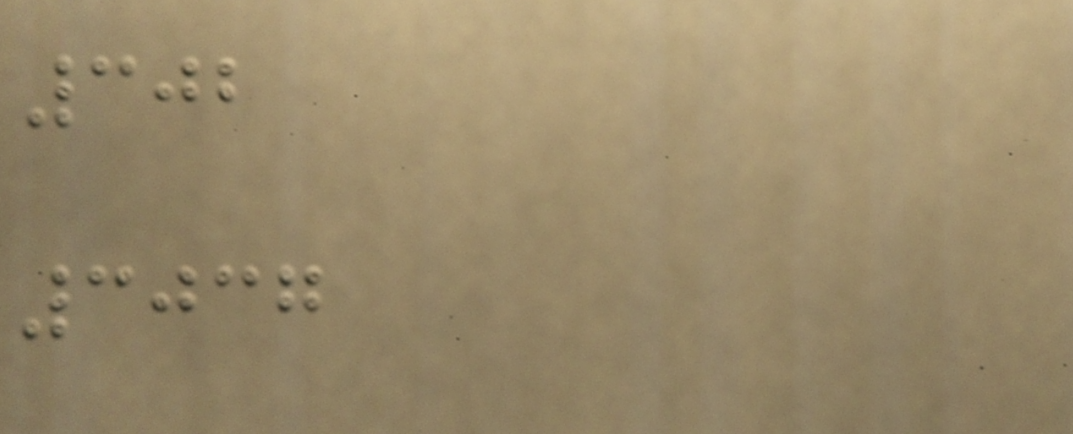302
3037
